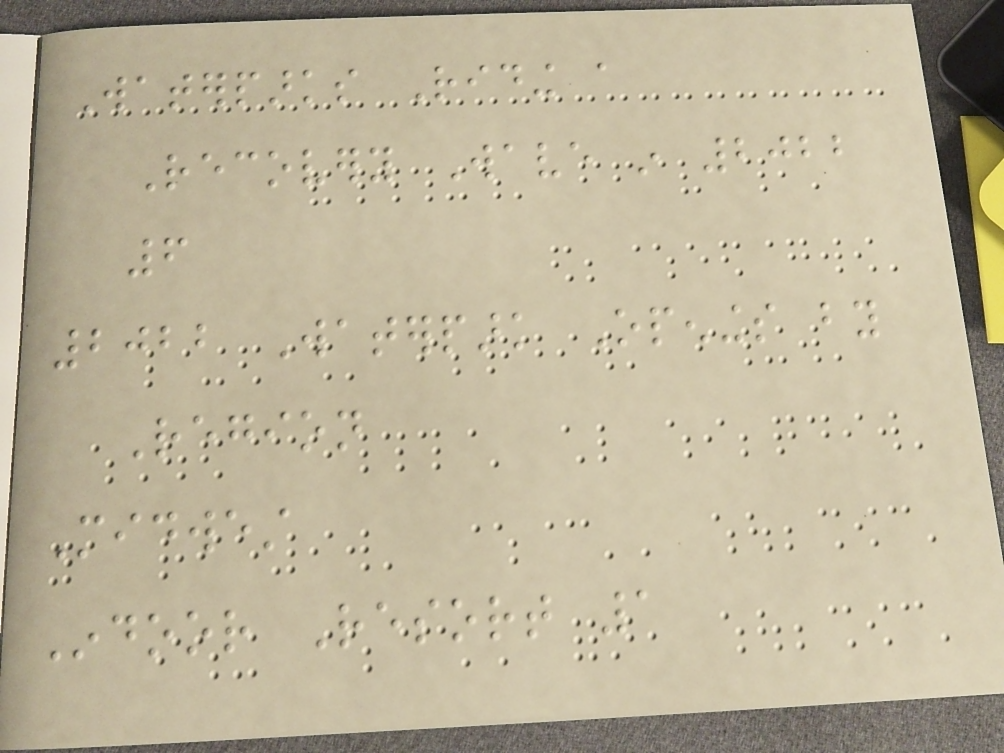Waterparks Riding a
Recovery Wave in 2022
6
2022 Waterpark Openings by
Region
Midwest
Indoor Resort 1
